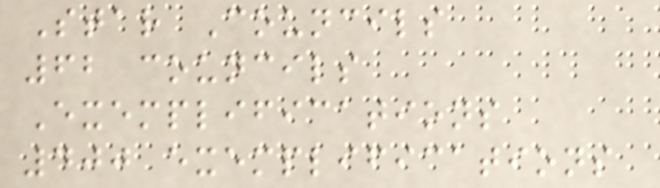Star Councils
62 councils
Exemplifications
400 exemplifications
